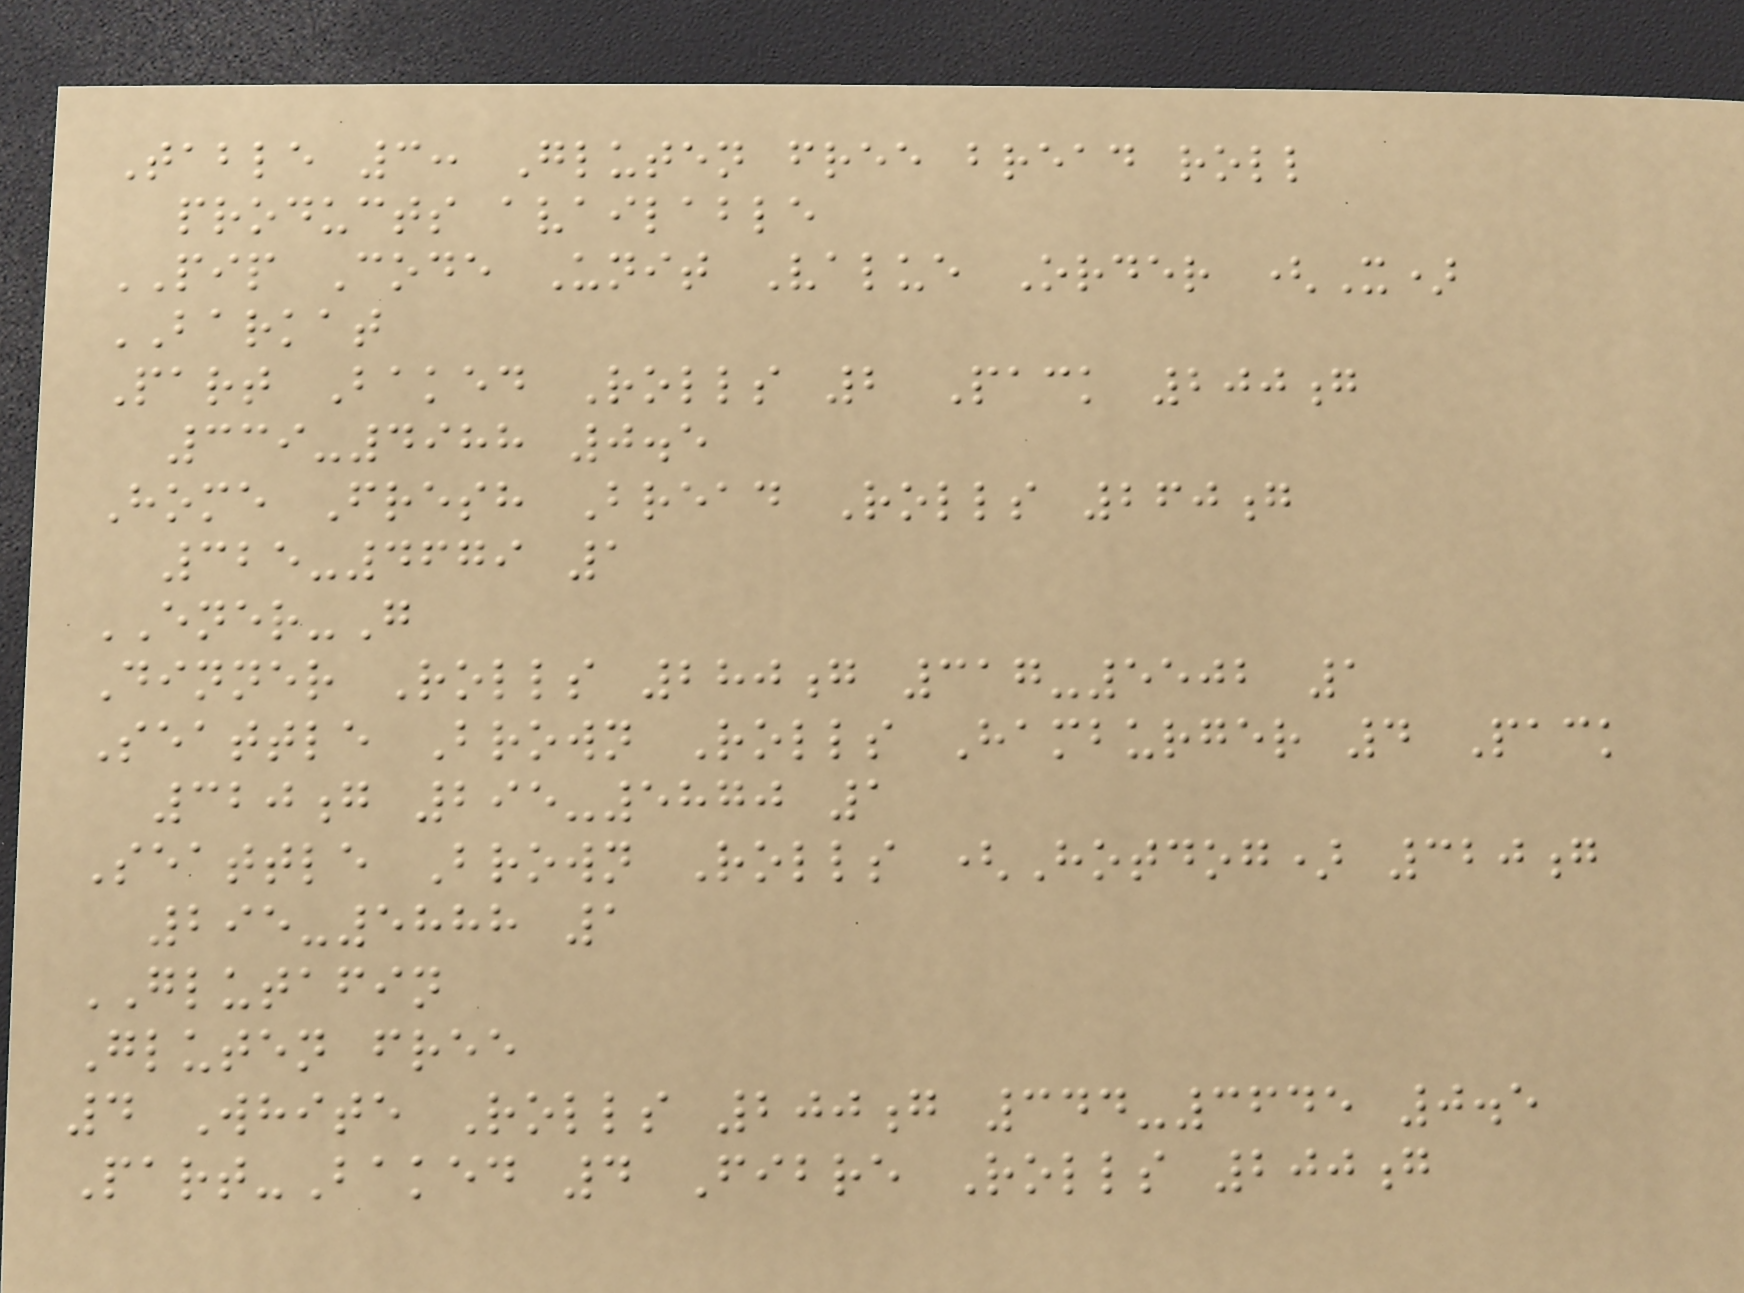Table 3: Gluten free bread roll
products available
PIP Code Unit Value Order (X)
BARKAT
Part Baked Rolls 2 Pack 200g
339-4988 0.5
Home Fresh Bread Rolls 260g
325-4679 1
ENER-G
Dinner Rolls 280g 317-5502 1
Seattle Brown Rolls Hamburger 4 Pack
320g 295-5870 1
Seattle Brown Rolls (Hotdog) 320g
295-5888 1
GLUTAFIN
Gluten free
4 White Rolls 200g 344-3645 0.5
Part-Baked 4 Fibre Rolls 200g
